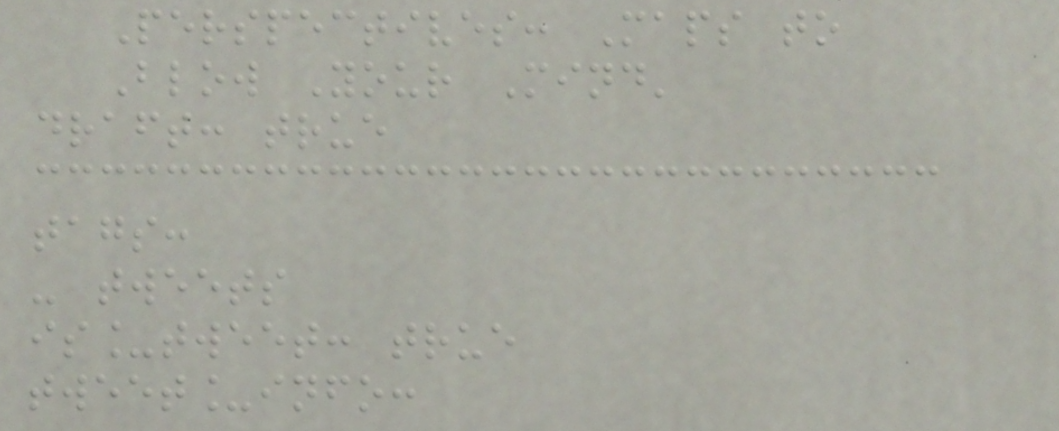Perspectives: Maps to
Blow Your Mind'
draft: true
tags:
- tweets
is_tweet: true
tweet_info:
